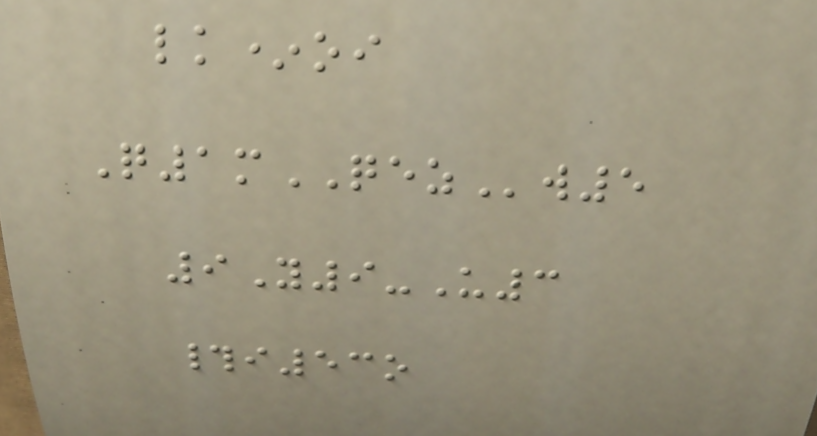lk*oi
Q1mQEZw5
9Y9-U3
#i53o
